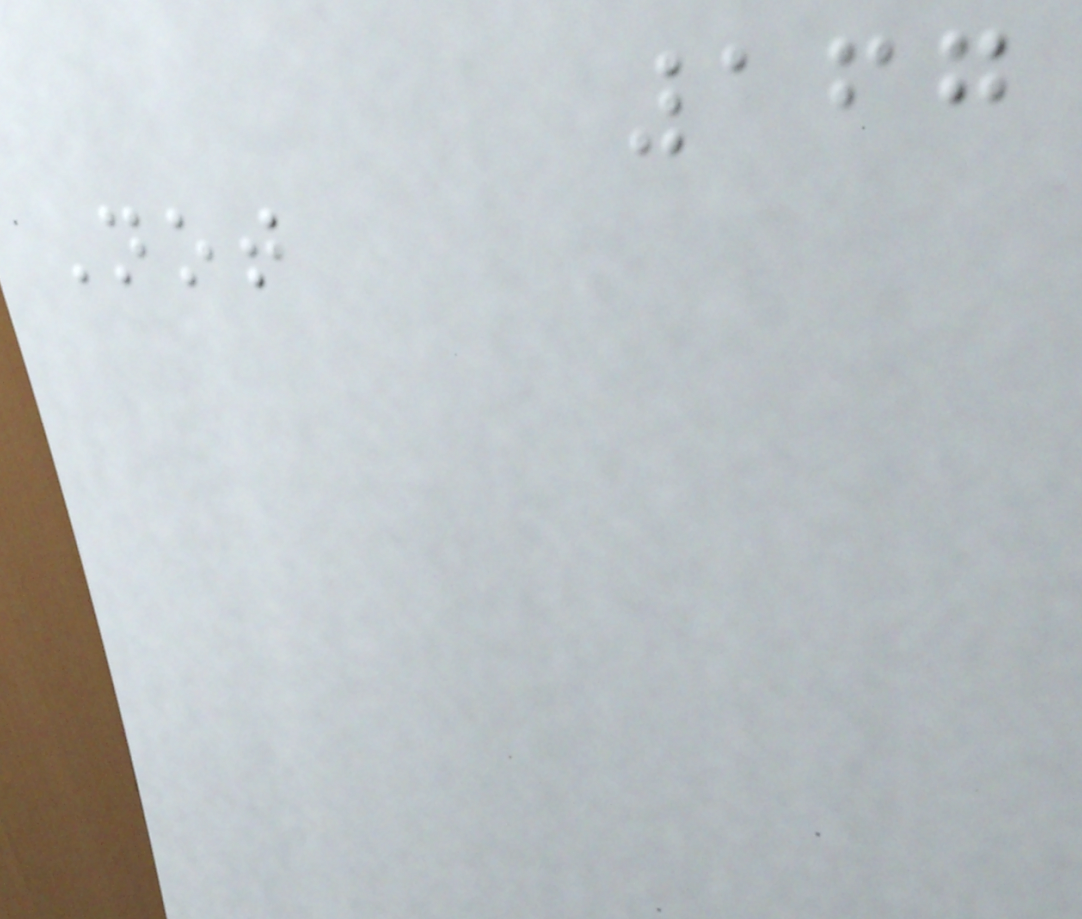167
Not
